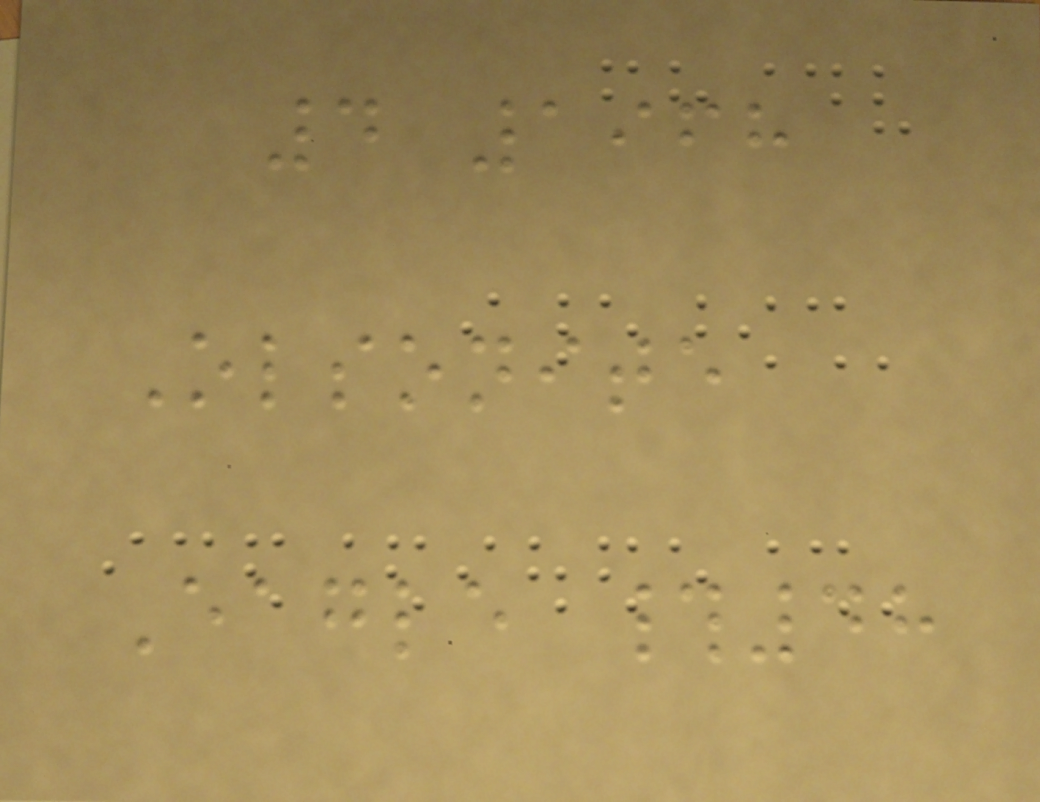4 1968
Olsonite
Eagle #48
